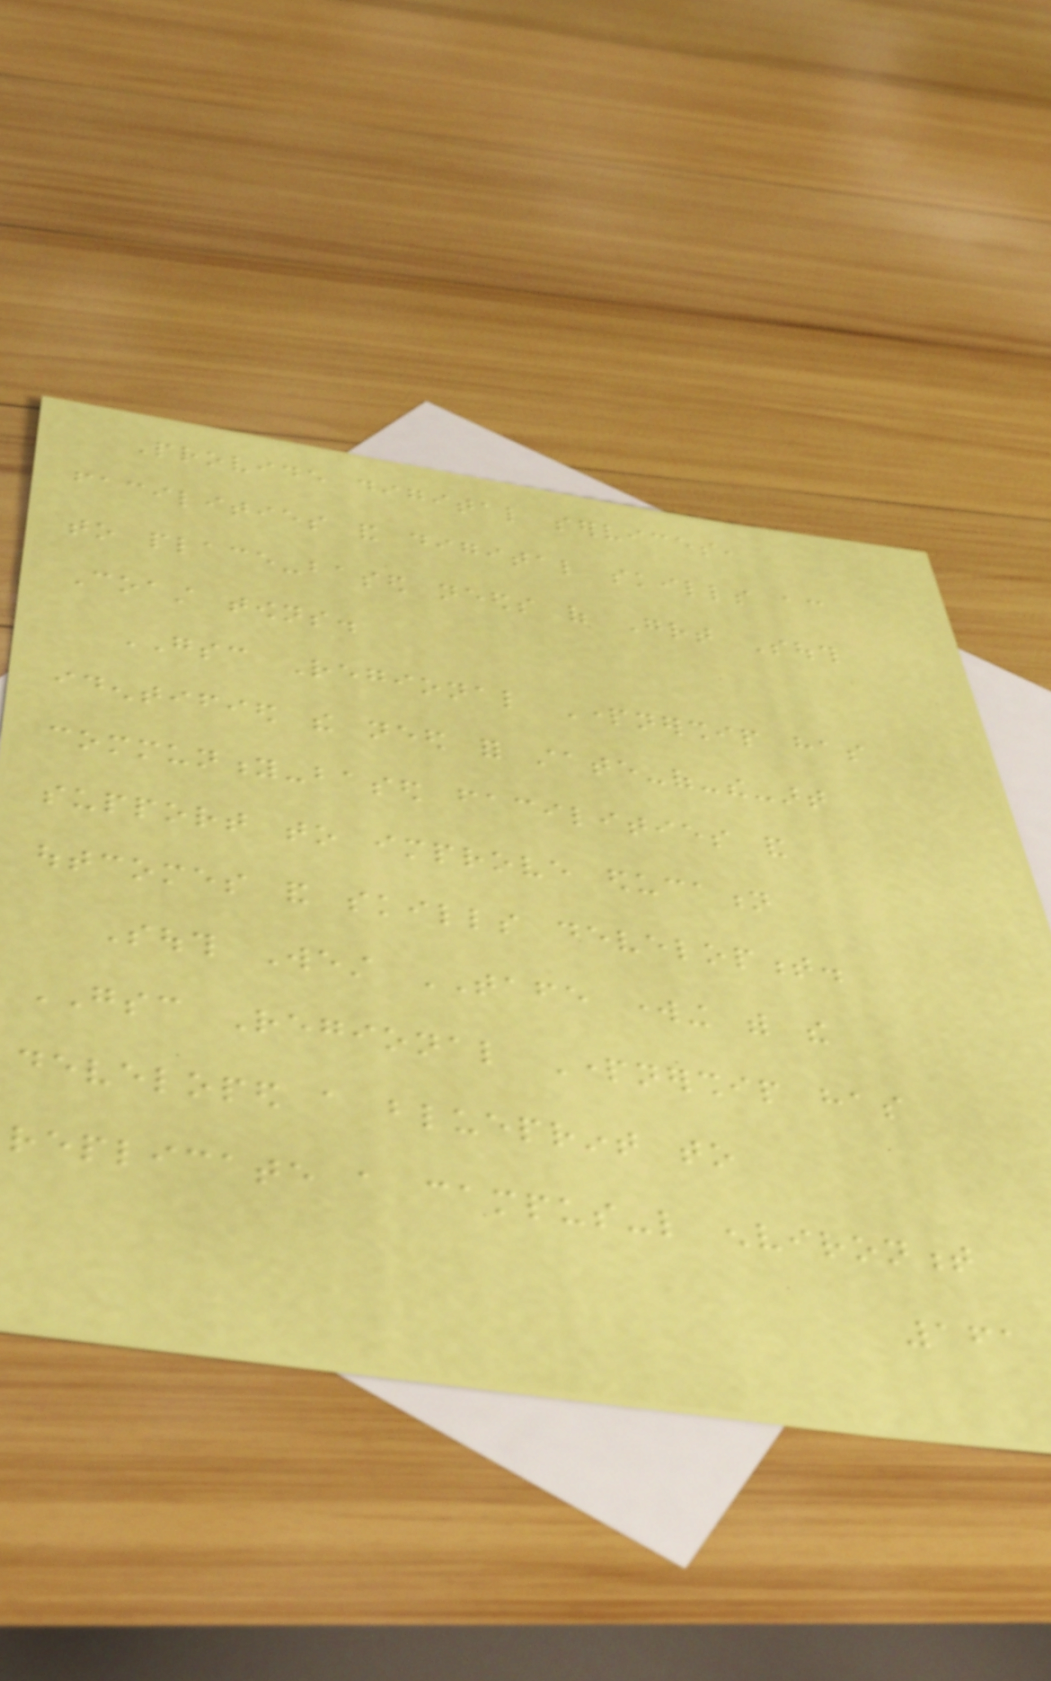Provide digital services,
facilities and digital skills according
to place-based needs of Great South
Coast towns.
GSC Regional Partnership has
identified the need for state-of-the-art
community-based facilities and
support to improve education
outcomes and skills development.
South West TAFE working with the
GSC Regional Partnership has
developed a blueprint to
replicate a campus-like environment
161
